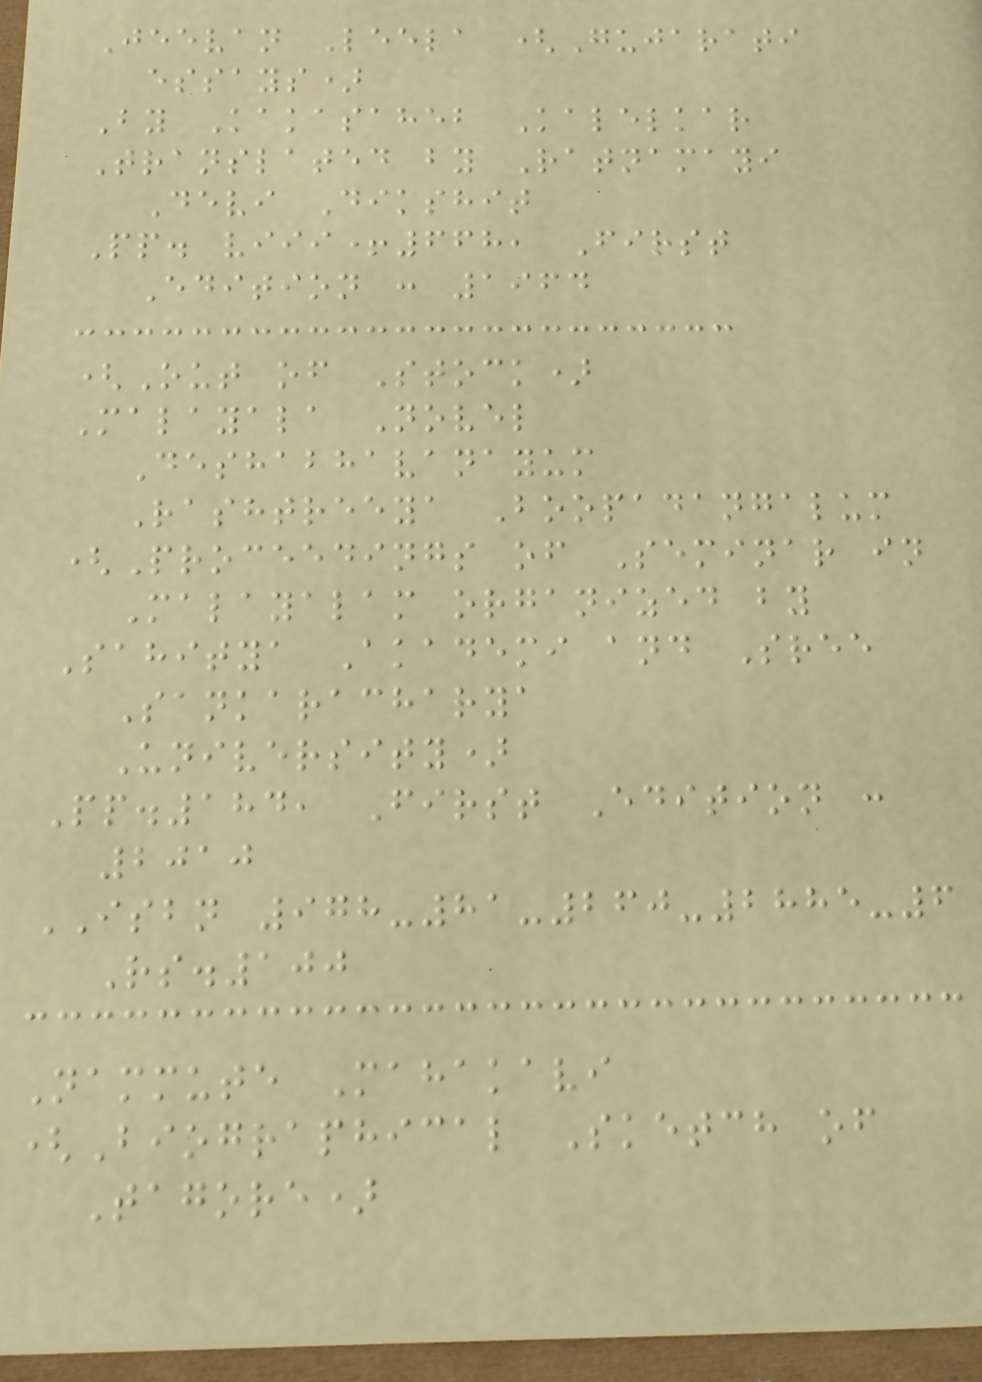Jeevan Leela (Gujarati
essays)
By Kakasaheb Kalelkar
Translated by Ratnamayi
Devi Dikshit
Pp. viii+668, First
Edition : 1964
(Out of Stock)
Malayala Novel
Deshabhavanayum
Rashtreeya Boopadangalum
(Proceedings of Seminar in
Malayalam organized by
Sahitya Akademi and Sree
Sankaracharya
University)
Pp.184, First Edition :
2010
ISBN 978-81-260-2885-6
Rs.100
Nammute Mahakavi
(Biographical Sketch of
Tagore)
